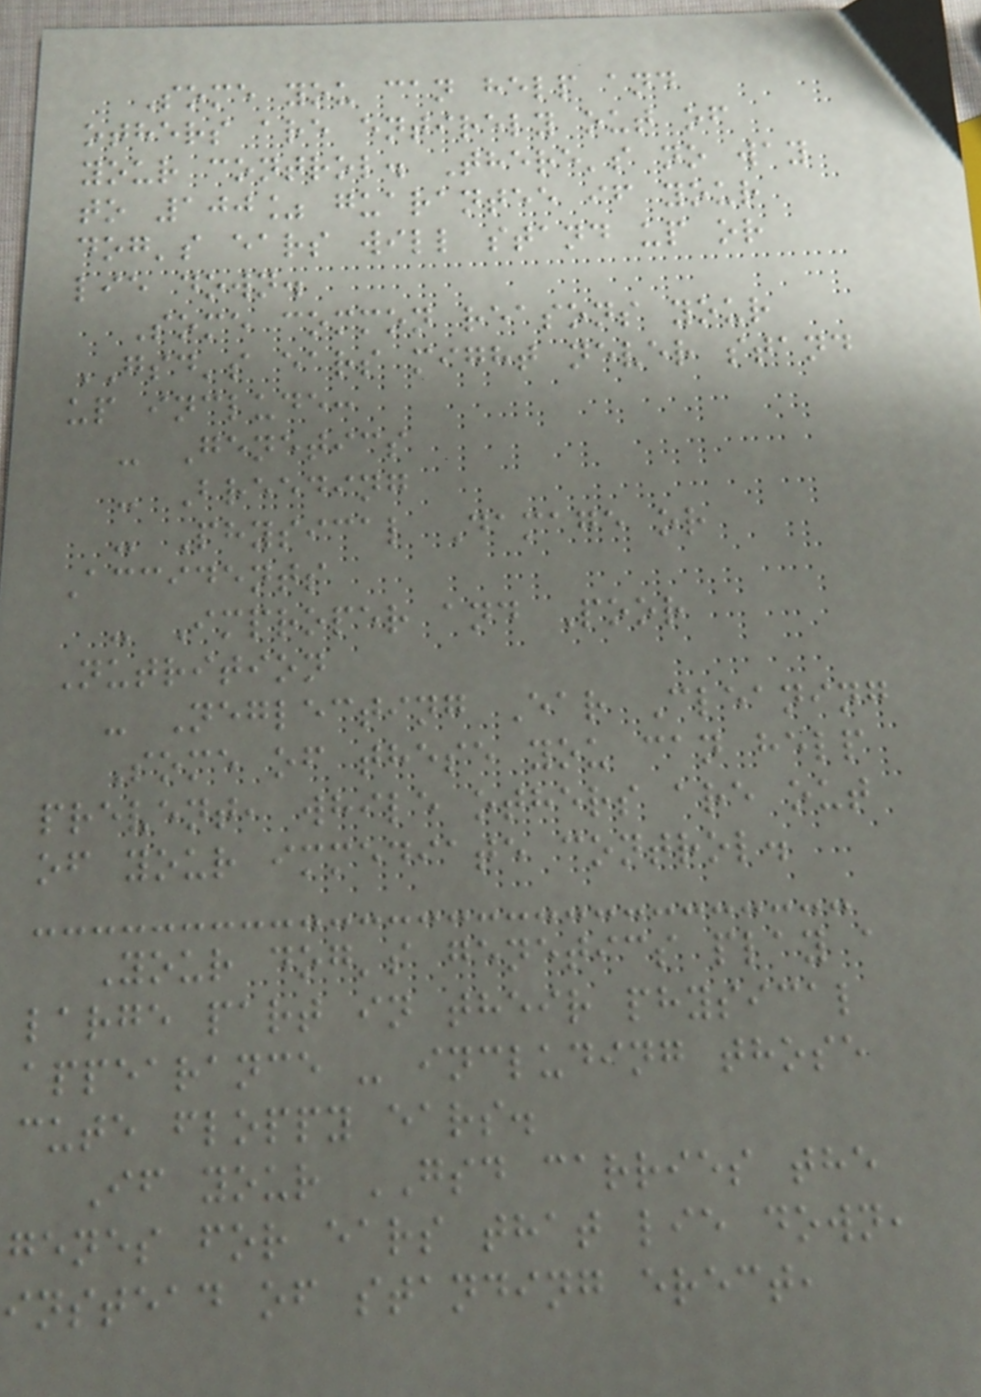Some you can help and
others are entirely out of
your control. There's no way
to 100% guarantee if your
dog's ears will stand up or
lie down.
Some common reasons your
GSD's ears might never stand
up include:
- Genetics
- Breeding
- Physical Damage or
Accidents
- Improper and Poor
Nutrition
- Neglecting Ear Cleaning
Some of these you can help
prevent, while others are out
of your immediate control.
Your dog's genetics play a
large part in their physical
appearance - including those
cute floppy ears.
If your GSD carries the
genes for ears that lie down,
instead of standing erect,
